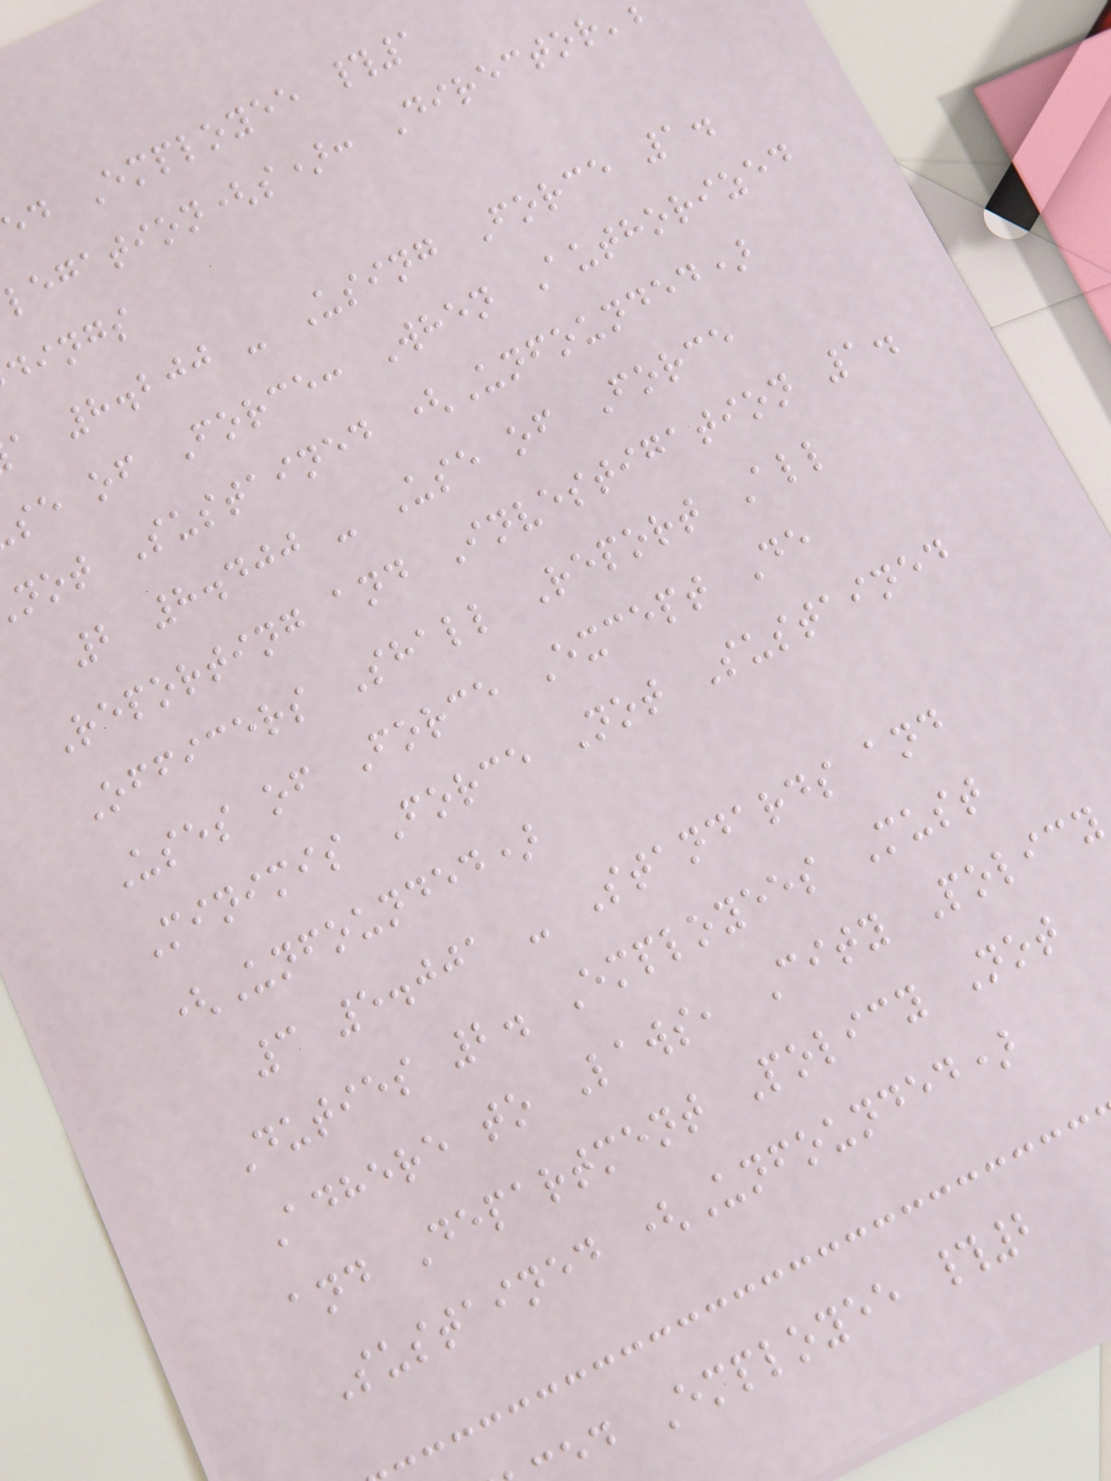ed Employee #1
legation(s): Director'
dings
a 8.200 - Using Force 1.
se of Force: When Authorized
not Sustained (Unfounded)
2 8.400 - Use of Force
Reporting and Investigation 1.
Officers Shall Report All
Uses of Force Except De
Minimis Force Not Sustained
(Unfounded)
3 5.001 - Standards and
Duties 2. Employees Must
Adhere to Laws, City Policy
and Department Policy Not
Sustained (Unfounded)
ed Employee #2
